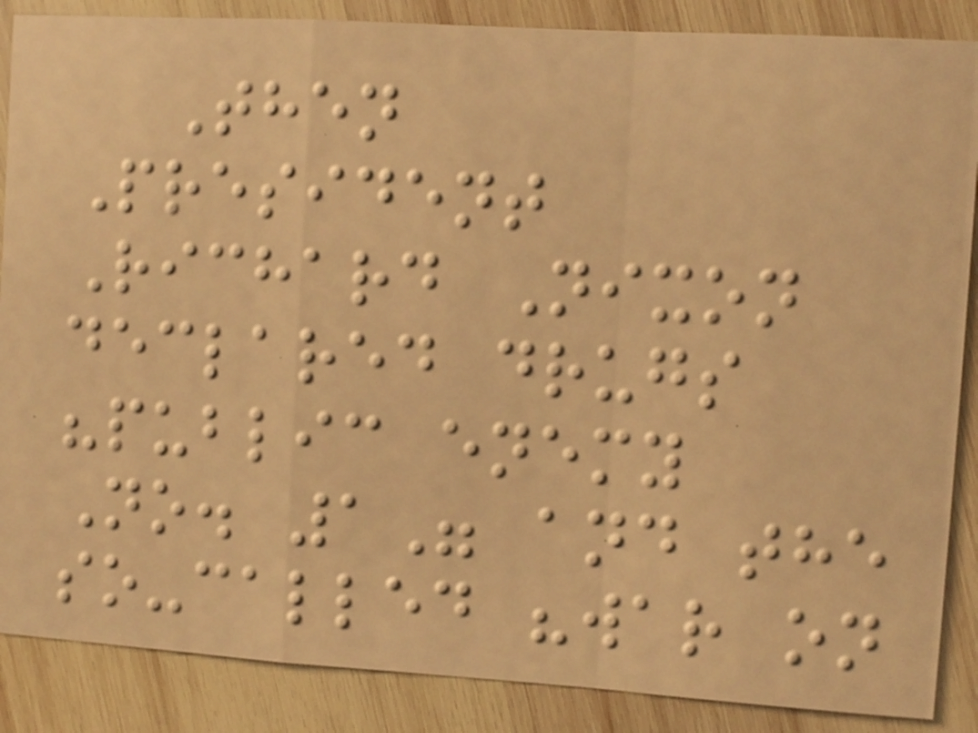Then
President
Richard Nixon
declared drugs
"public enemy
No. 1" and the
so-called "war on
